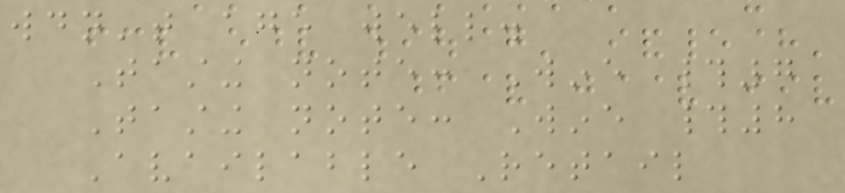wouldn't age well.
Tasting note: Wine #7
Tasting note: Wine #8
Available Retail
